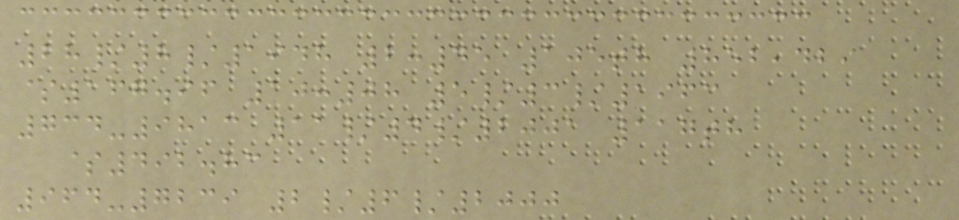28/8/1948 2:45 105th 852,429
$167.96 10:08 5/3/1963
734-9813 11/4/2001 117th
$492.83
964-7239 2/6/2000
